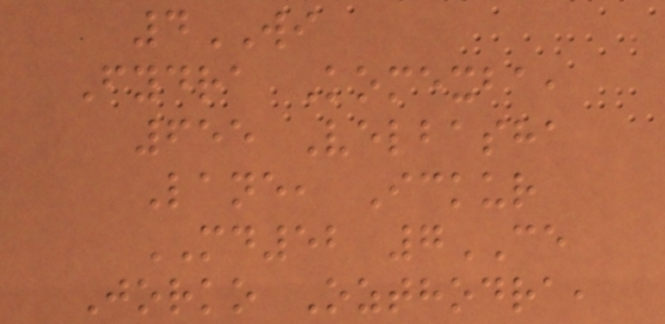4WI
Fydra Komexba,
655 Velbasha
Lane, Ickur
MD52 7CE
Jorko Ozthodra,
